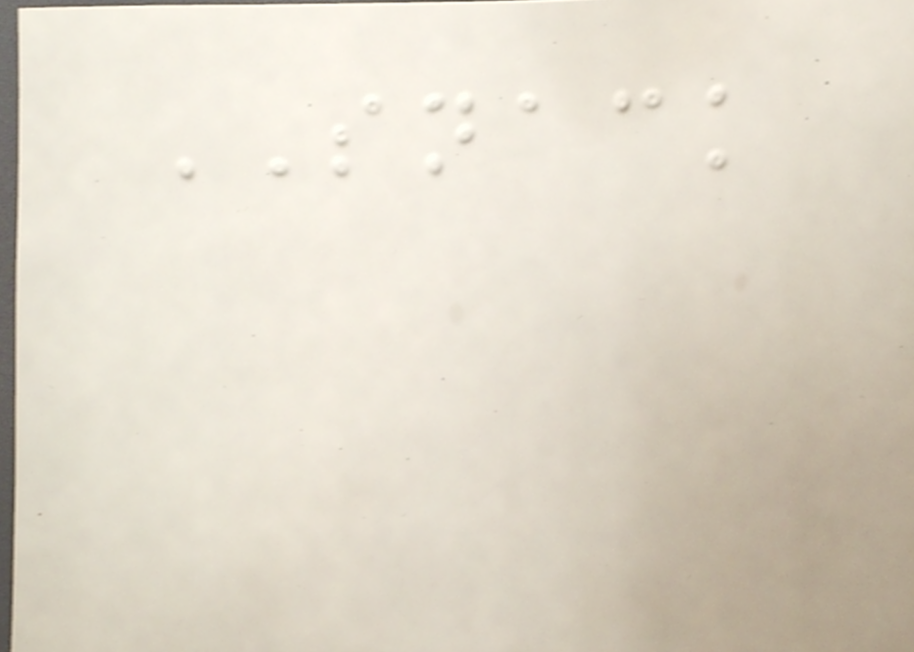SNACK
